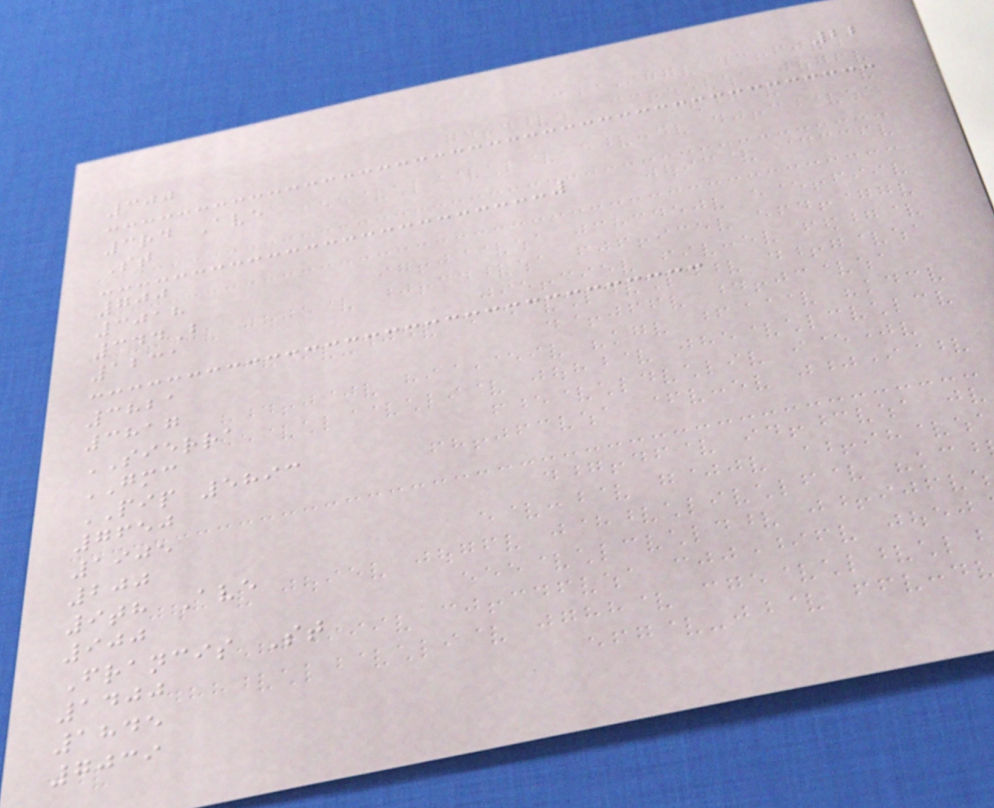22
300
3rd Ave
St
700
3018
344B
1231
3821
3817
SIERRA
GMC
PIP 5893
7650
1905
200
9th Ave
900
Francis St
1400
1845
7039
